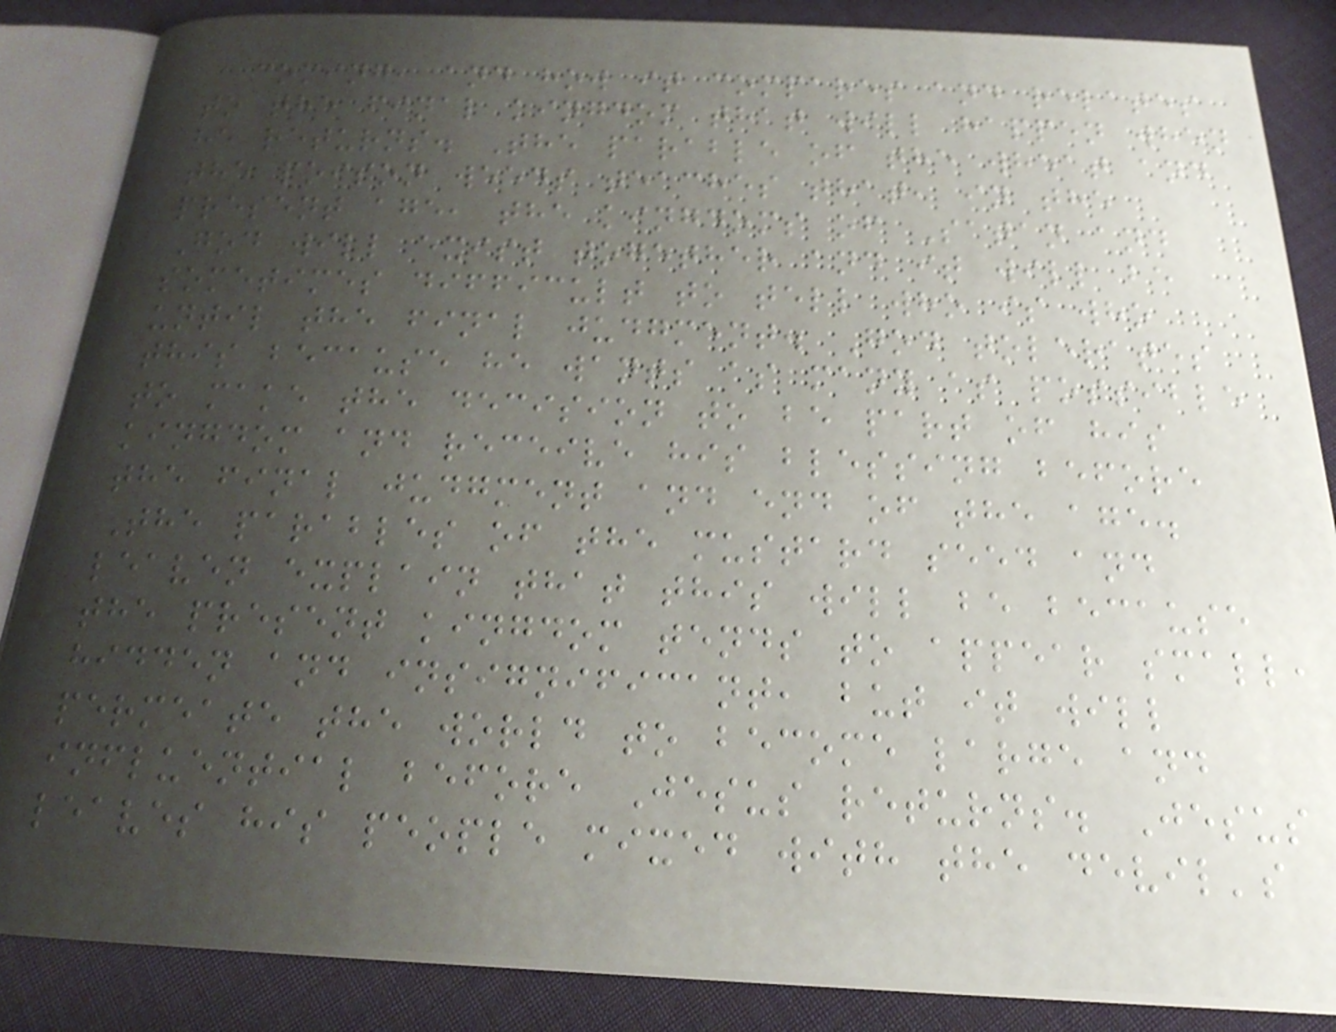coming, and how it compares and relates
to the final kingdom that will happen when
he returns. The parable of the wheat and
the poison weeds teaches that, in the
present age, the kingdoms of Satan and
God will exist together and it will be
sometimes difficult to tell who is who
until the final judgment. God tolerates
this because he wants as many as possible
to make the decision to be part of his
kingdom and receive his blessing before
the final judgment and end of the age.
The parables of the mustard seed and
leaven explain that this will be because
the present kingdom tends to appear small,
hidden and insignificant, but it will
permeate the world to become large and
influential before Jesus returns. Jesus
leaves his people mixed with the devil's
